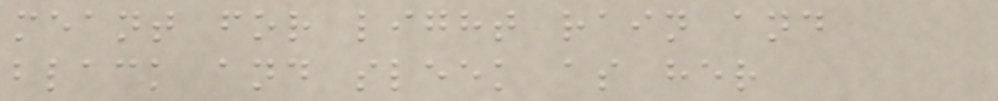meant for light rain and
black and sleek as her
